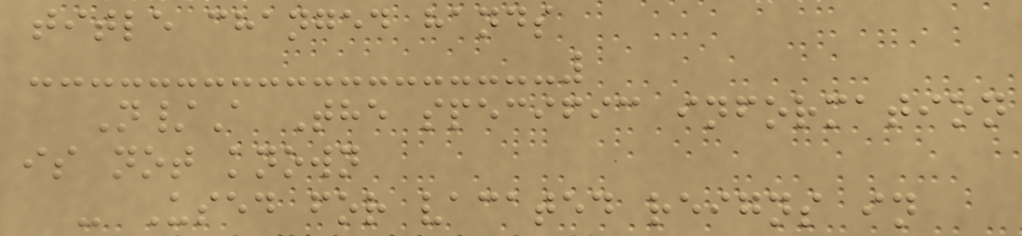title changed hands
N/A The specific information
is not known
- Used for vacated reigns in
